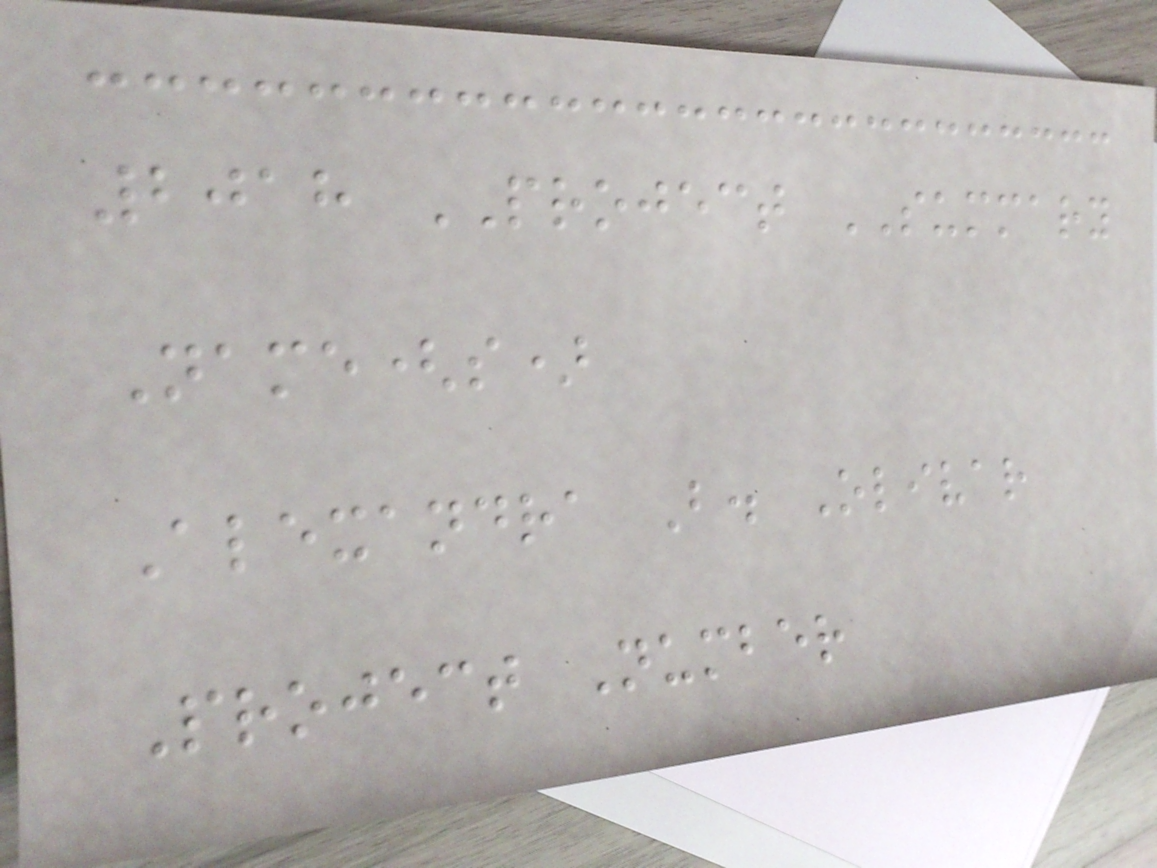2018 PROJECT SUMMARY
Name(s)
Alexandra B. Olivar
Project Number
